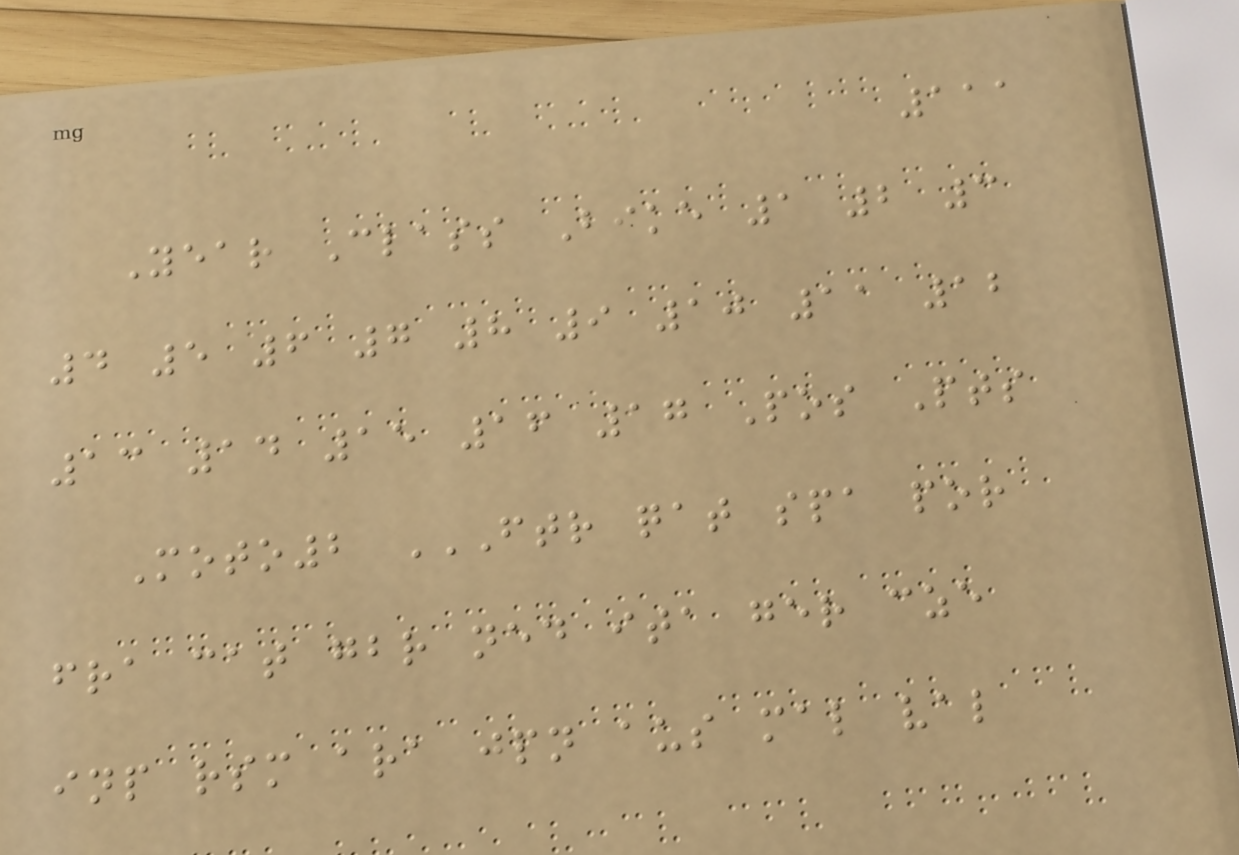111
Year Class Bike 1 2 3
4 5 6 7 8 9 10 11 12
13 14 15 16 17 Pos Pts
Moto2 FTR QAT SPA POR
FRA CAT GBR NED ITA GER CZE
INP RSM ARA JPN AUS MAL VAL
